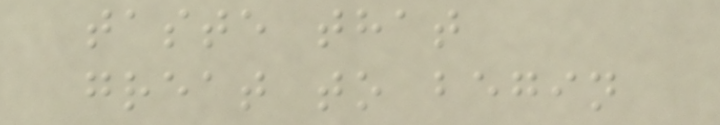taste that
great to begin
